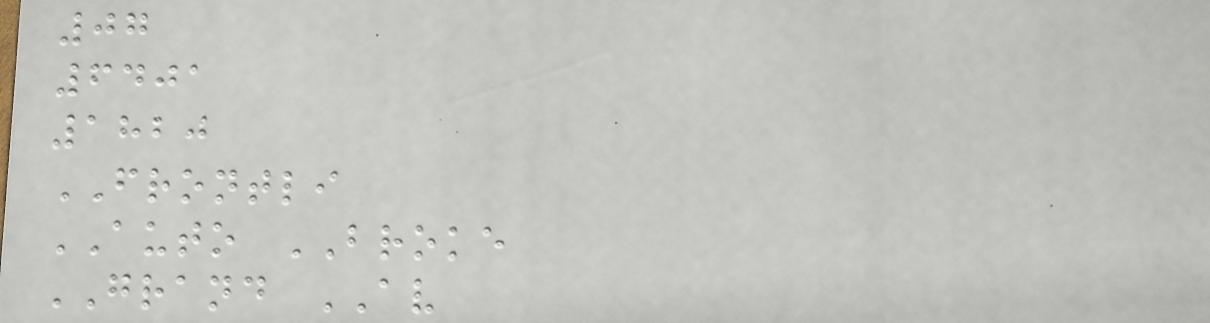07
6401
1820
FRONTLI
AUTO BROKE
GRAND AV
